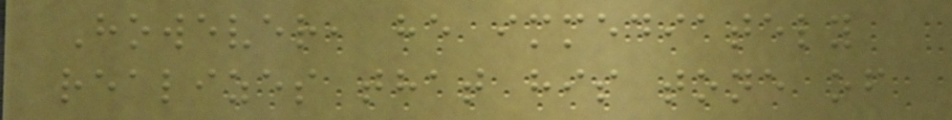However, he immediately
realizes that his tone of
